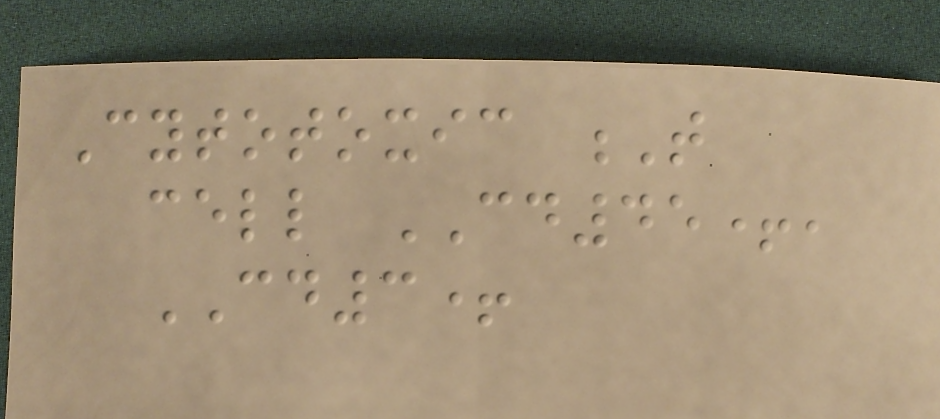Cytotoxic T
cell CD45+,
CD3+
